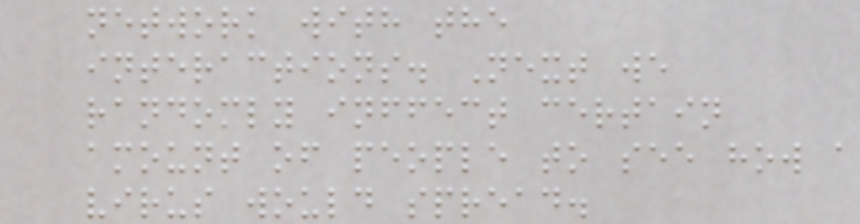network with the
interactions. Next we
randomly inffect certain
amount of people to see how a
virus would spread.
